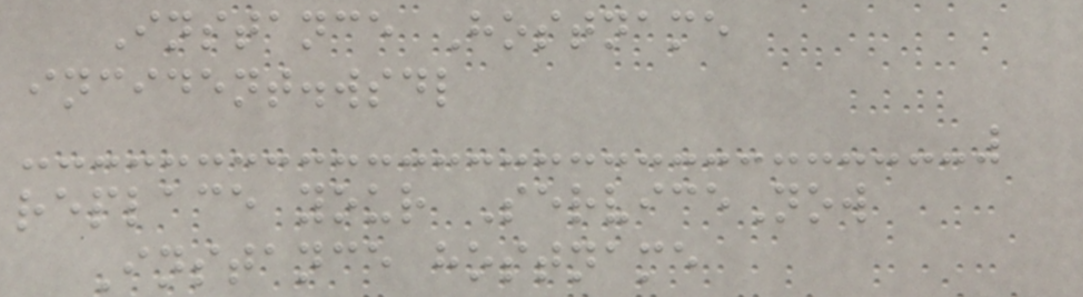Instance Hostname
incident.wsdl
replace your ServiceNow
Instance hostname
